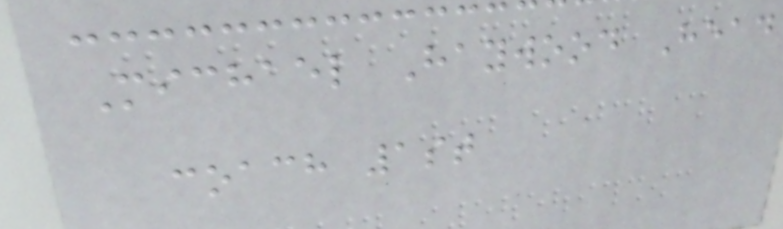Michael Haywood Head
coach 1st
